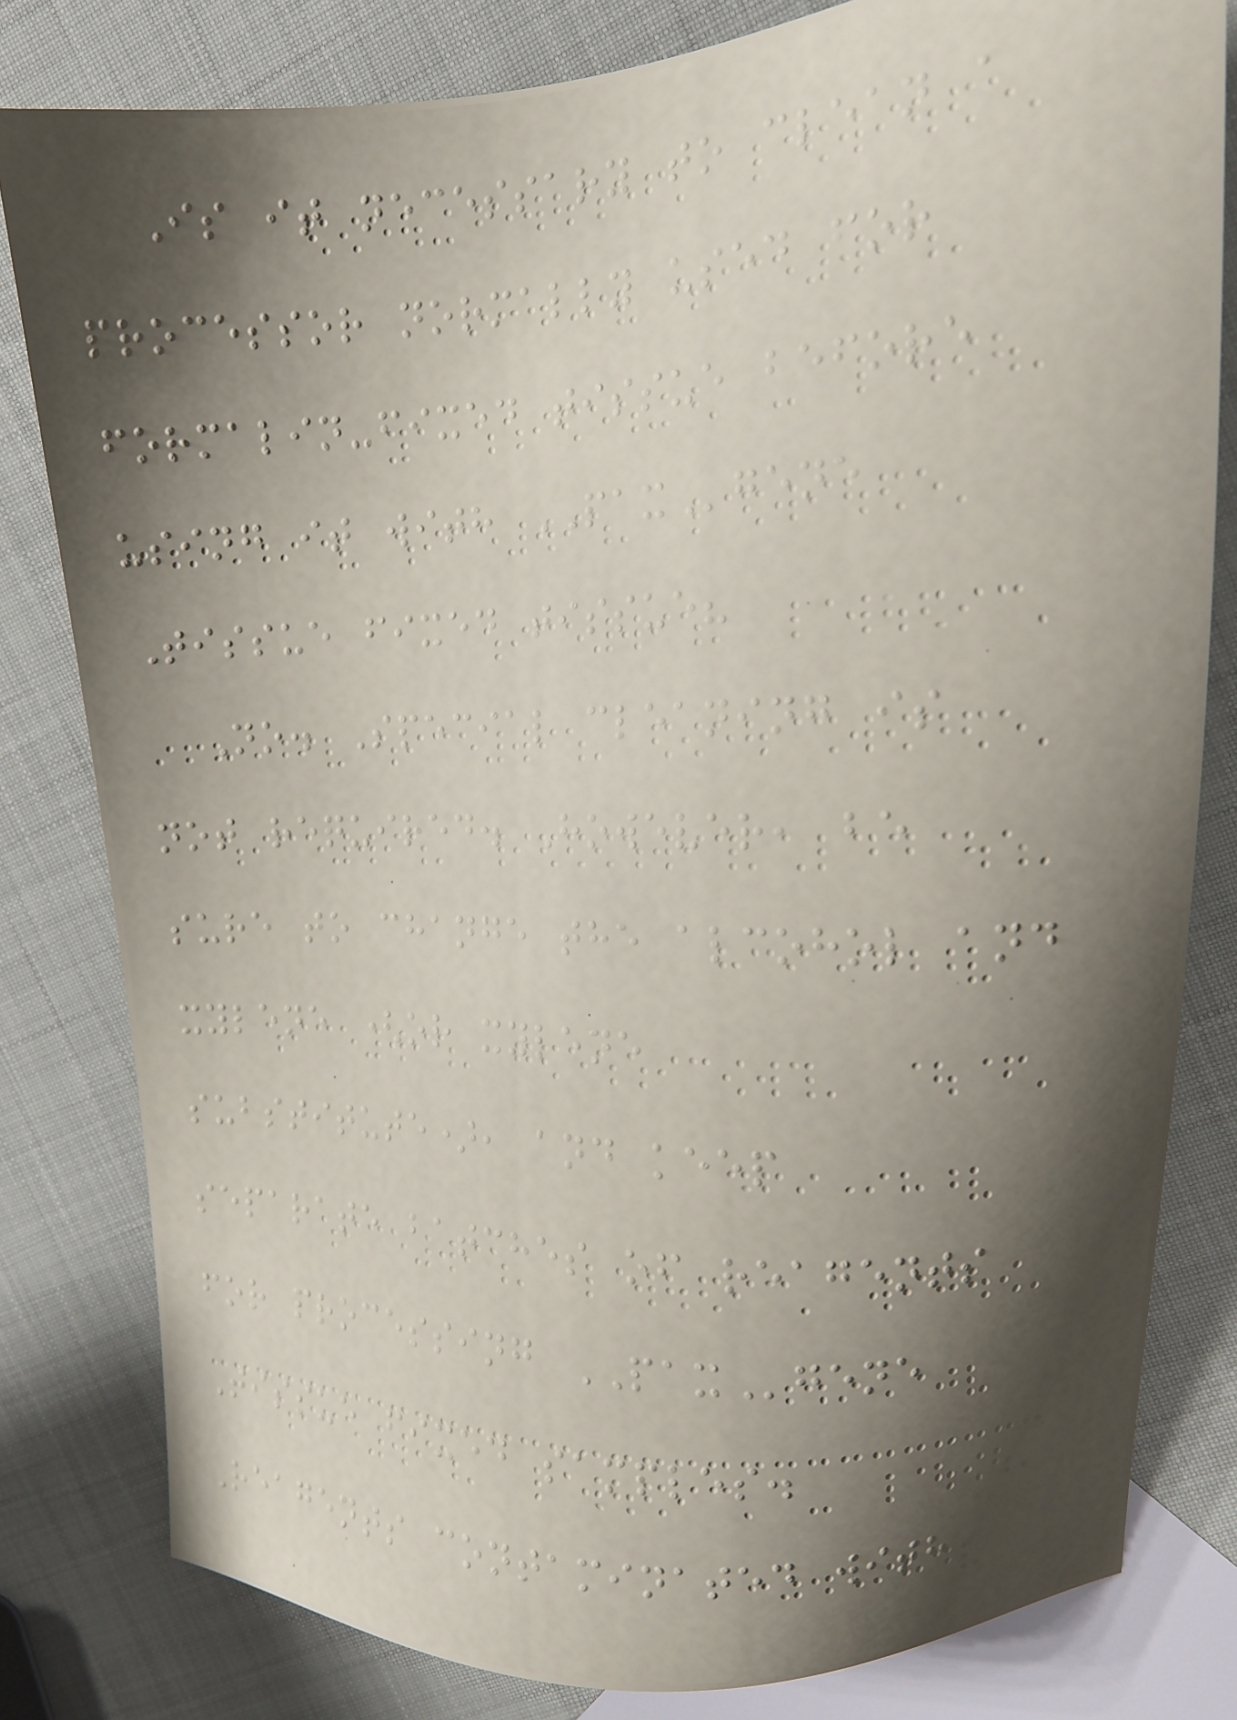Is it necessary to clean a
processor normally used for
formalin-fixed tissue before
using it with PAXgene
Tissue fixed tissue?
No. Special cleaning is
not required. However, be
sure to change the alcohol and
xylene (or xylene
substitute), and keep
separate batches of reagents
for processing PAXgene
Tissue fixed samples.
Reagents contaminated with
